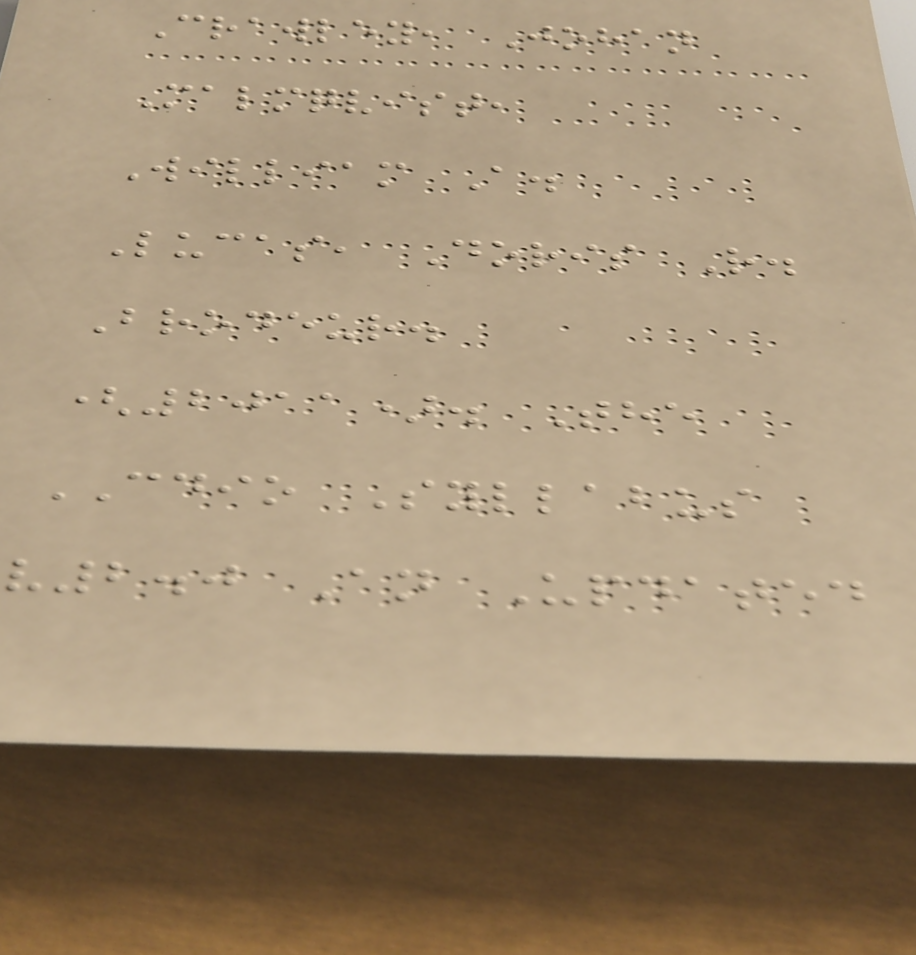Crawley, Johan
Malmqvist,
William A.
Lucas, Doris R.
Brodeur.
(2011). The
CDIO Syllabus
v2.0 An Updated
